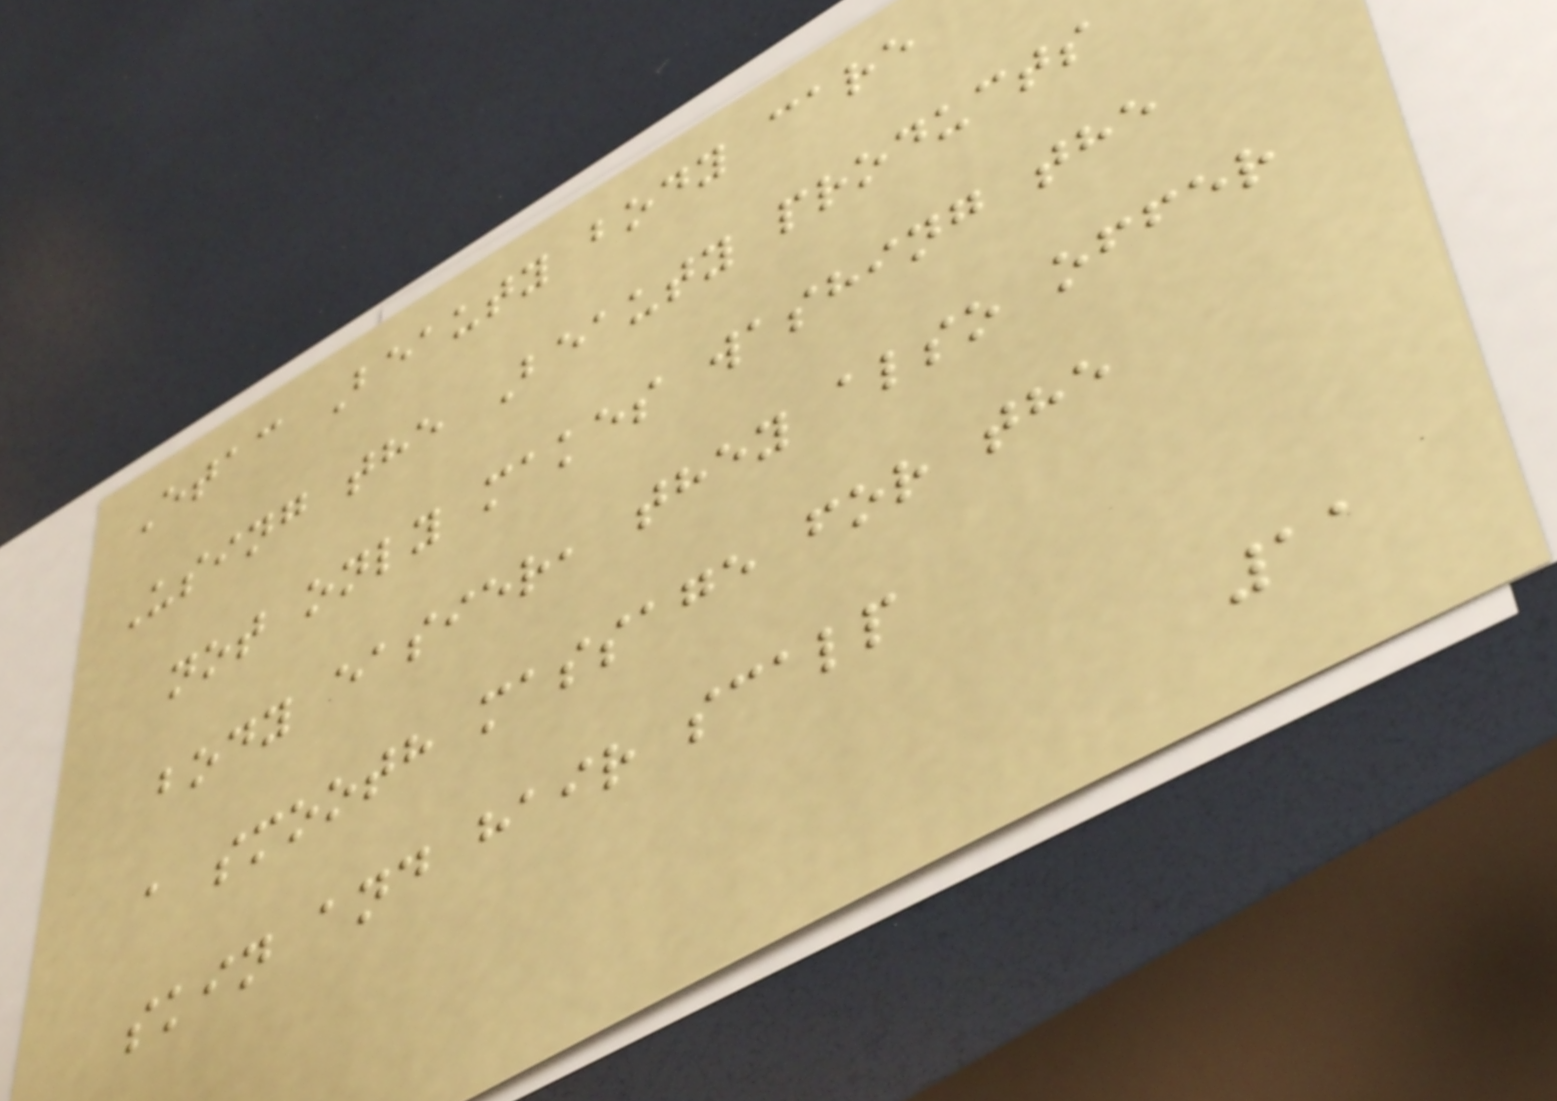Etac Beauty body care
Using the Beauty products
not only makes washing the
body easier, they also offer
a smooth massage for the
skin and hair scalp
11
